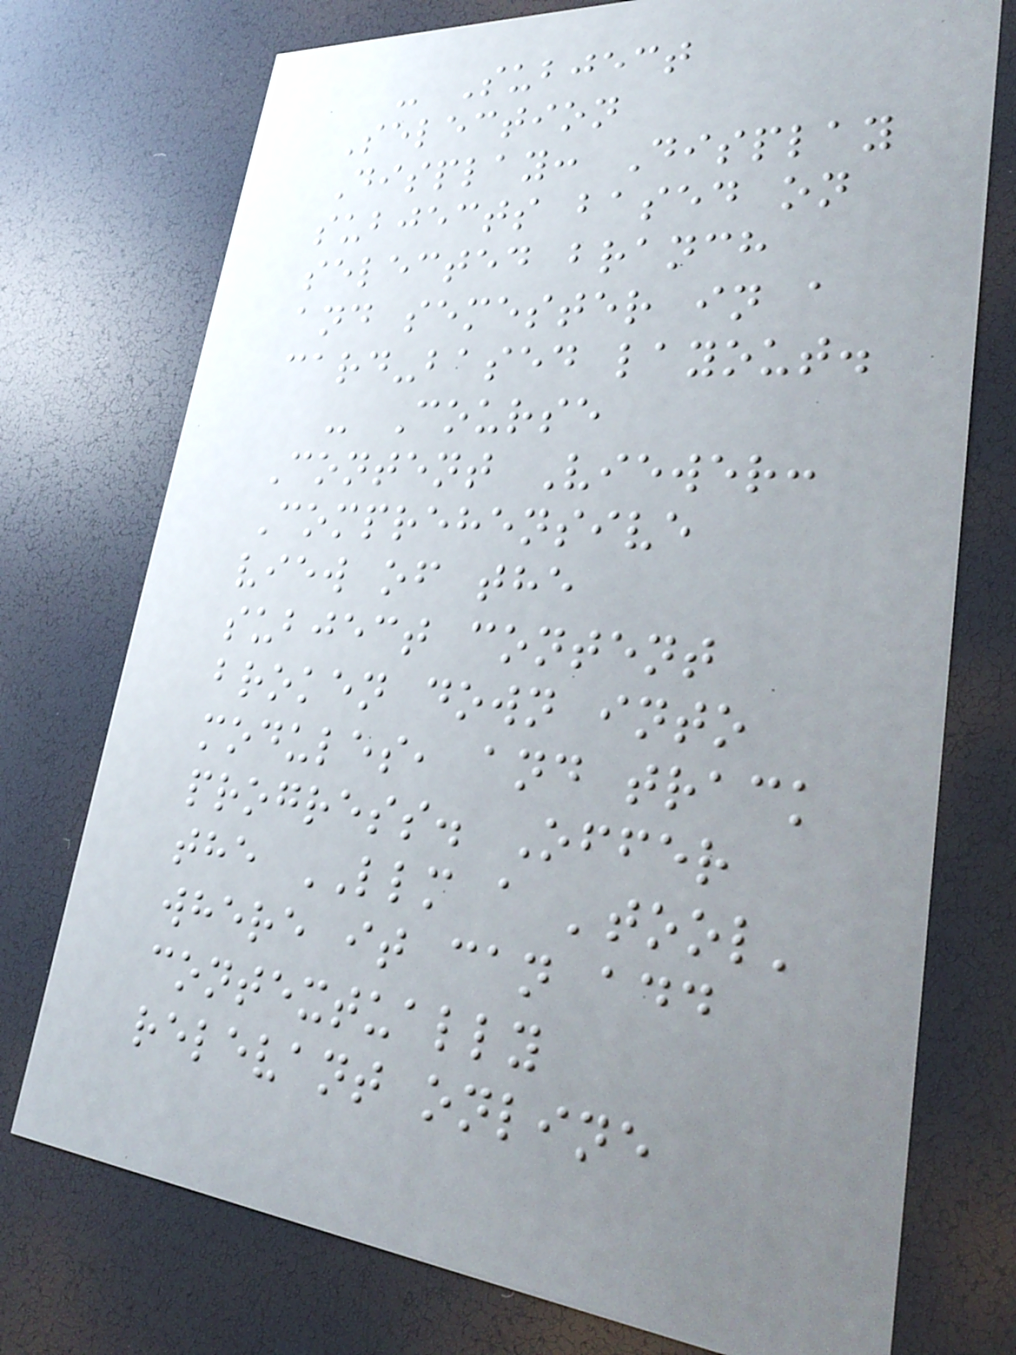- Subject
Selection
Display: Display
subjects based on
selected branch
and semester in a
card-based layout.
- Course
Content Viewer:
Comprehensive
view of the
subject content
broken down into
modules, and track
progress. Offer
the LLM a 'tool'
where it can add
contextually
relevant online
